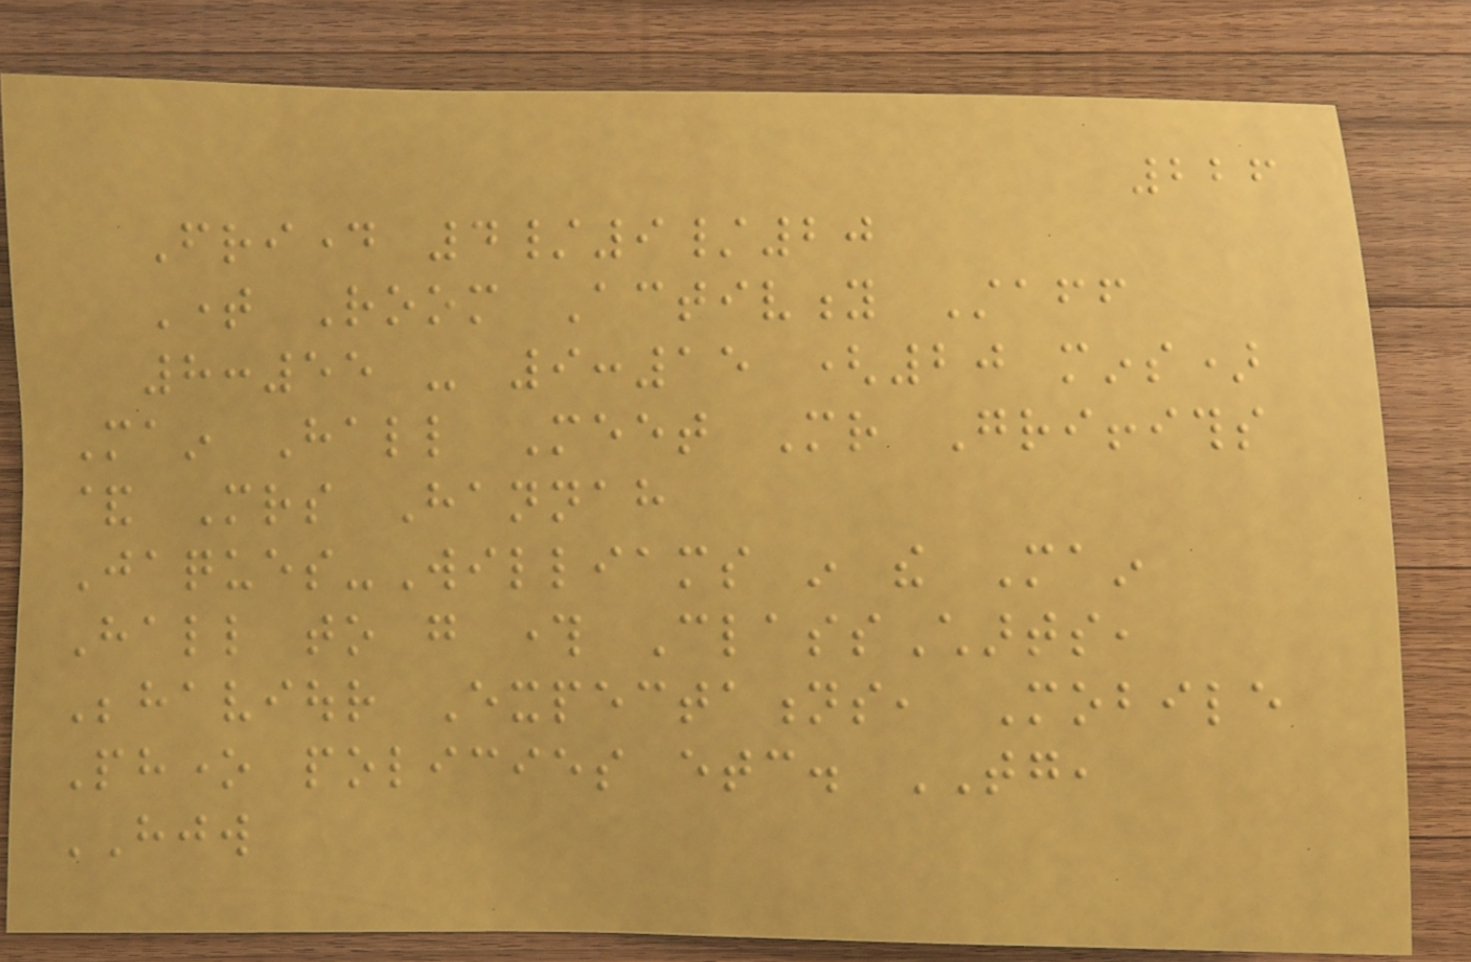226
Friday 4/9/20
Time Room Activity Staff
8:55 - 9:15 (20 mins)
Main Hall Meet Mr Griffiths
& Mrs Hannah
Jaques-Williams in the Main
Hall to go through ClassCharts,
Behaviour Expectations, Mobile
Phone policies etc. TG,
HJW
